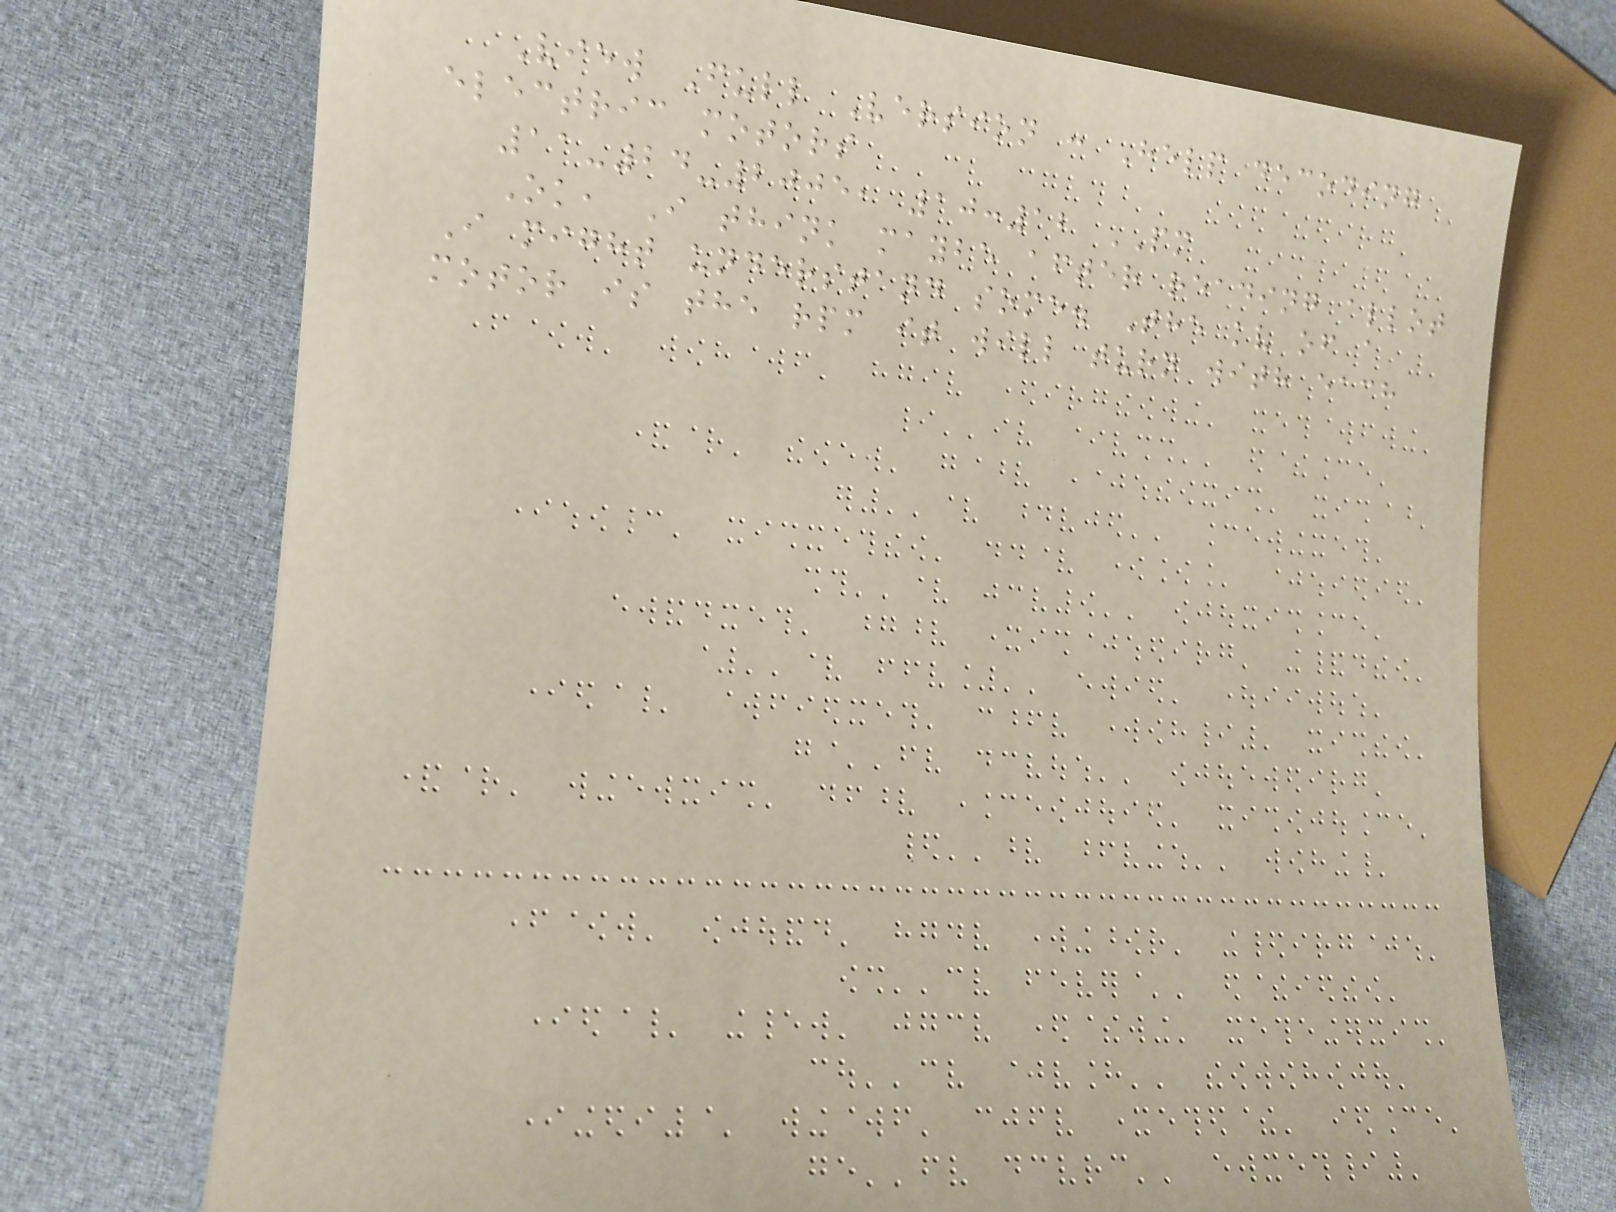View Full Version : Help decoding
electric motors
11-24-2005, 10:12 PM
Ok, I think maybe after reading allot
I might understand some. The kv of a
motor is the rpm it will turn with each
